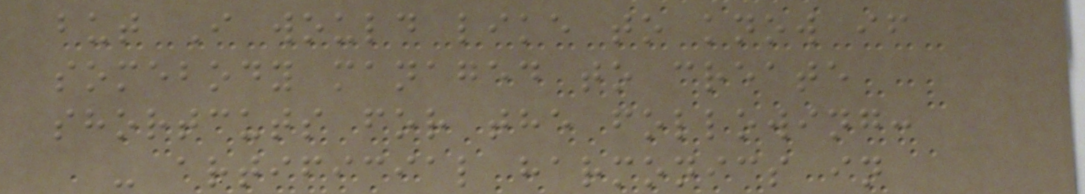but I would like to know if
somebody managed to create
shortcuts for the following:
- artificial harmonics in
